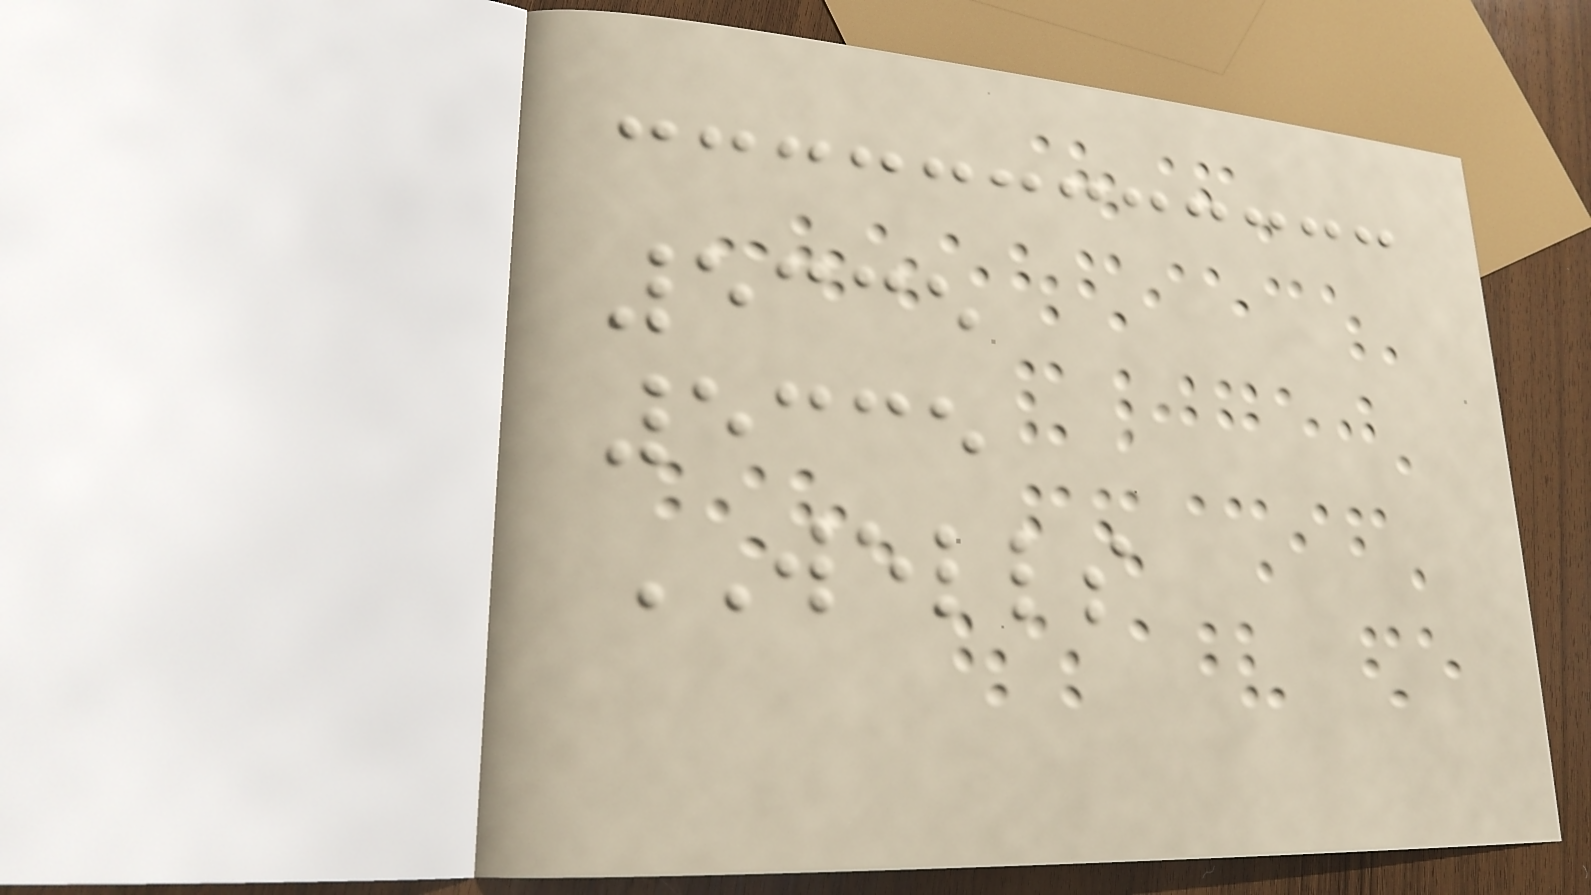5335
5335
WELLS
